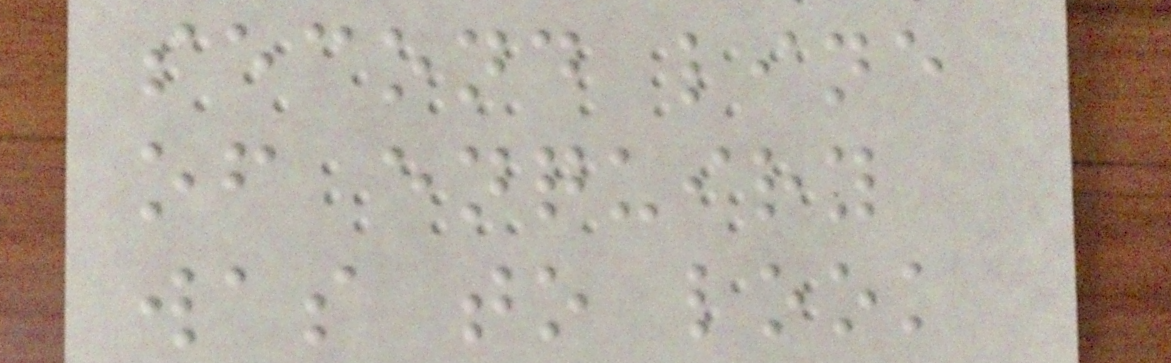second line
of enquiry
was to look
